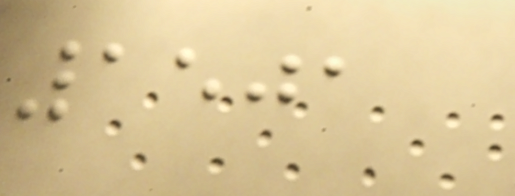1501
